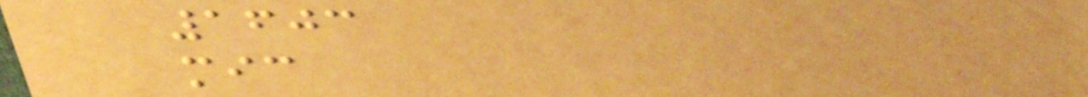1603
mic
